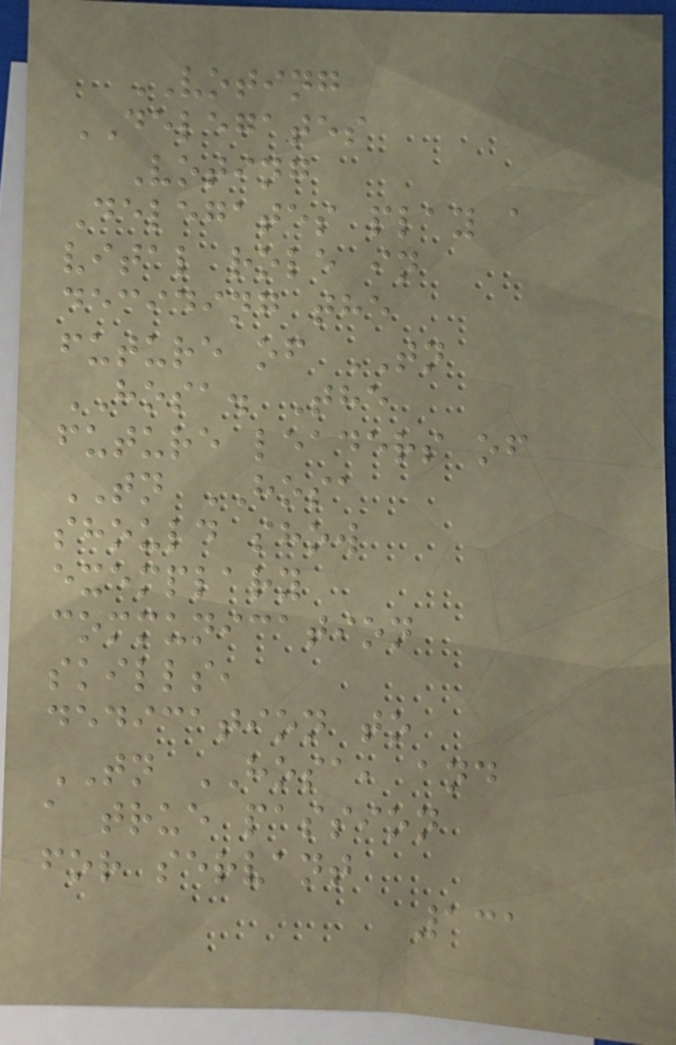VOTING
DELEGATES
Voting
Delegates play a
vital role in
deciding the
future of TN
HOSA. The
future leaders of
TN HOSA
should show
exemplary
communication
skills,
dedication to
TN HOSA, and
a true passion
for servant
131
